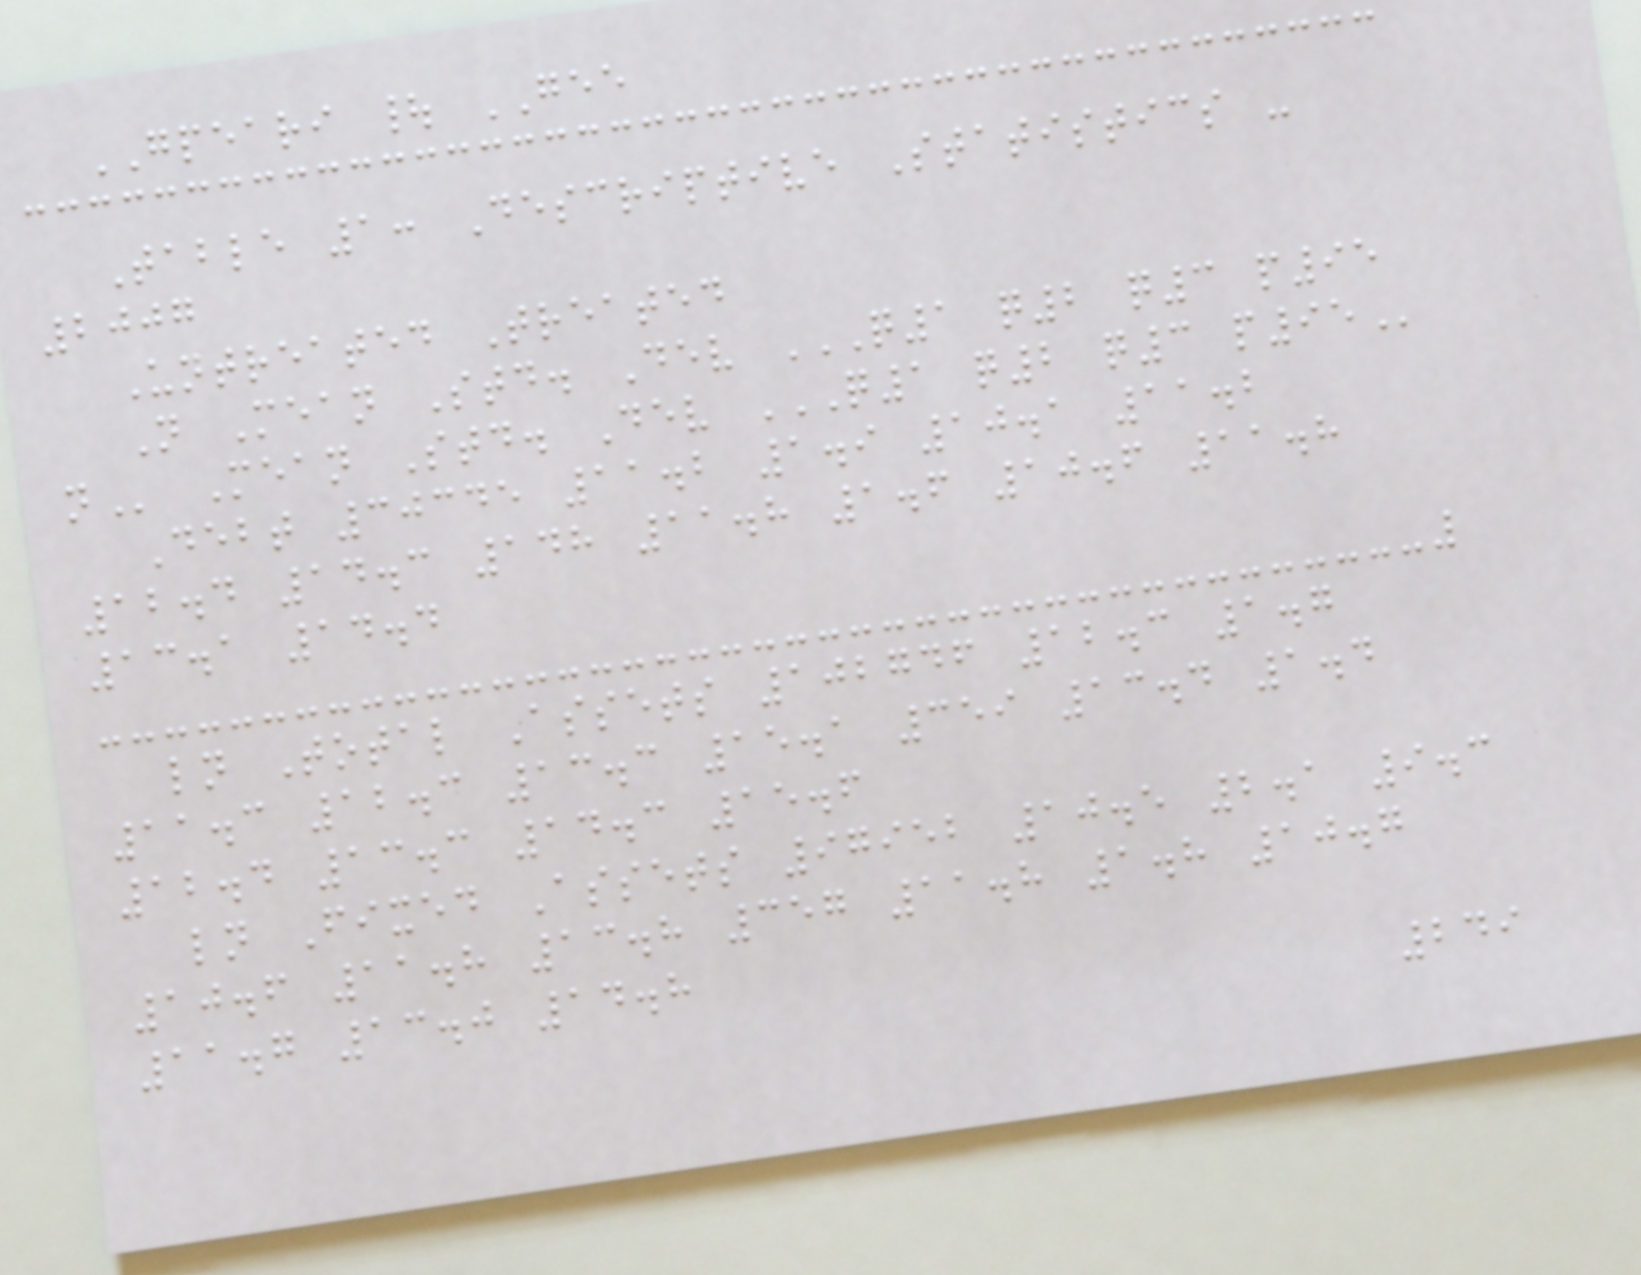GPEARI | GEE
Table 1: Descriptive Statistics -
2007
Untreated Treated
N Mean Std. Dev Q1 Q2 Q3 P95
N Mean Std. Dev Q1 Q2 Q3 P95
Debt 30345 11.2 1.9 10.1 11.2
12.4 14.3 148 11.8 1.6 10.6 11.8
13.1 14.4
ln Total Assets 102746 12.3 1.7
11.3 12.3 13.3 15.1 359 13.4 1.4
12.4 13.3 14.3 15.6
ln Fixed Assets 97952 10.5 2.1 9.3
10.6 11.8 13.8 357 11.8 1.8 10.7
11.7 13.0 14.8
249
